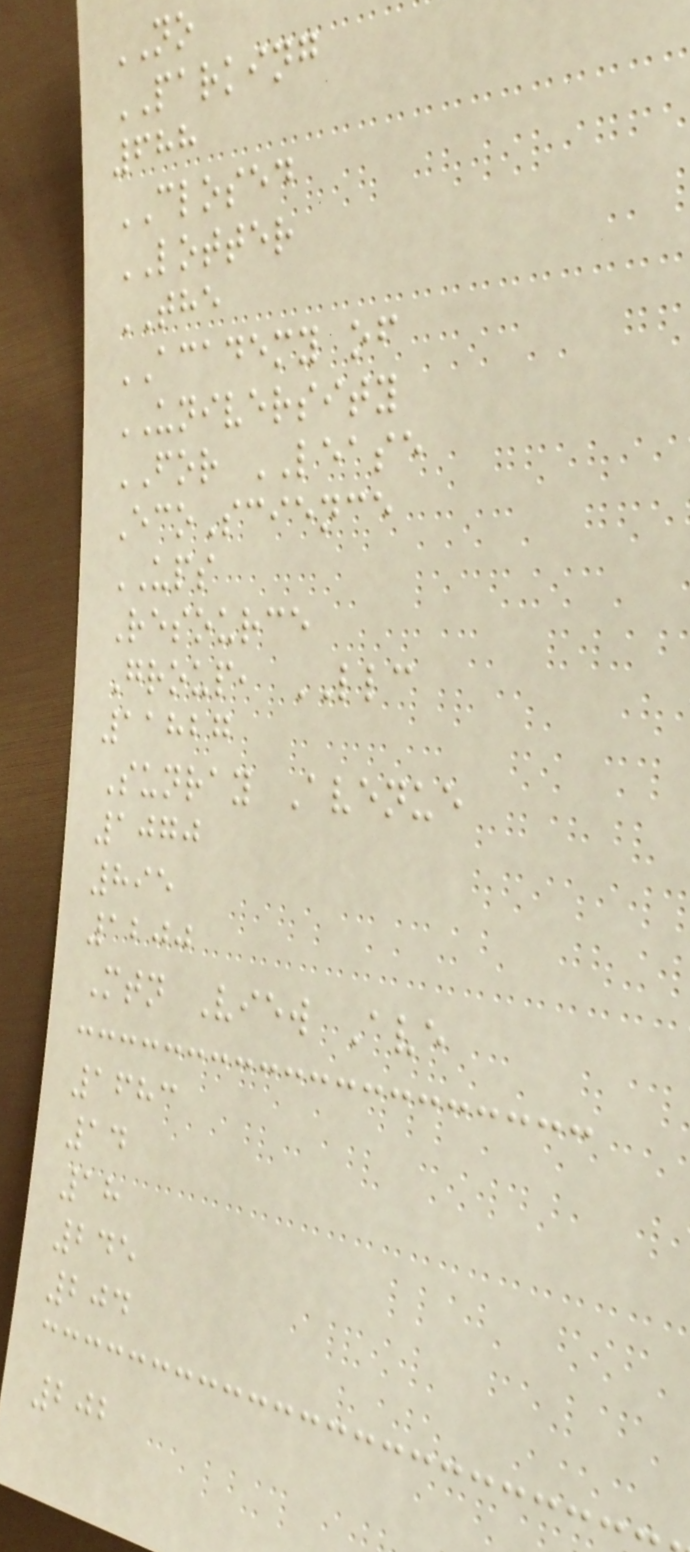NO
PARKING
688
CLOSED
LOTTER
THE
ACADEMY of
UNIVERSITY
FOR LEASE
EcoScience
UPS
Resource
Group, LLC
11827
Sunray Avenue
1070
895
1200
Mtn View Ave
1683
14
18
245
204
202
